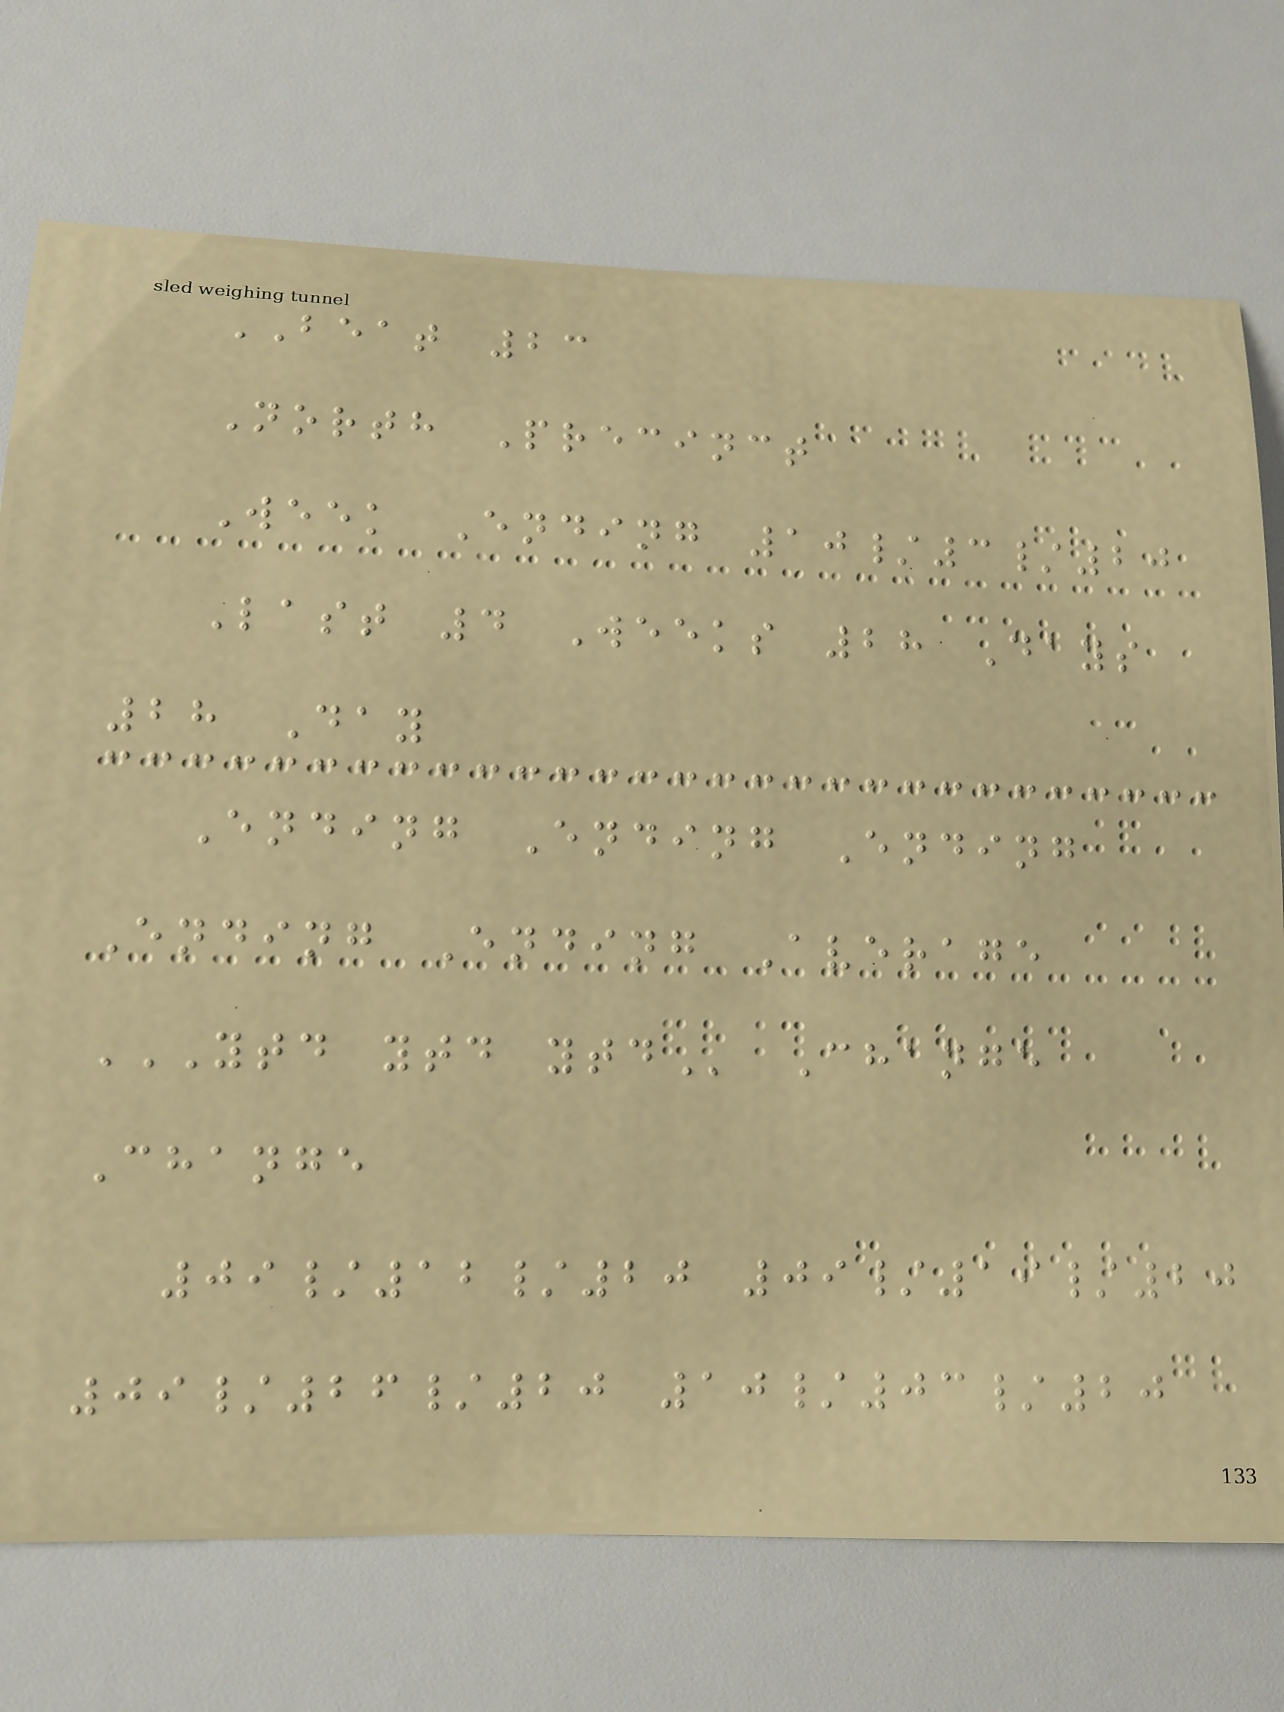BEAT 23
North Precinct
Week Ending 10/3/20
Last 4 Weeks 28 Days
28 Day
Ending Ending Ending
Ending Ending Average
YTD YTD YTD Change
Change
09/12/20 09/19/20
09/26/20 10/03/20
